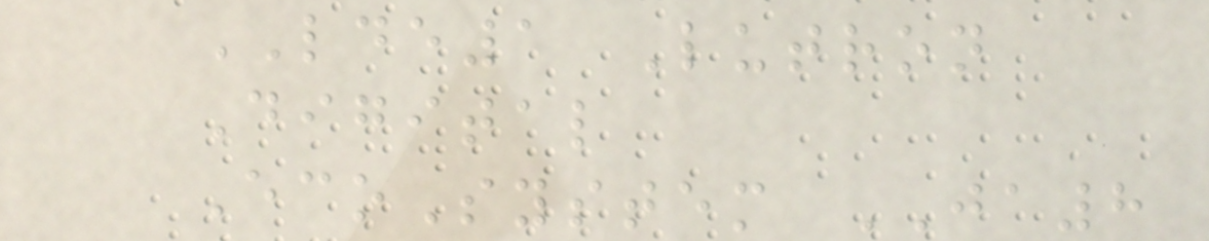LDE1 Lutron
Digital
EcoSystem JA8
